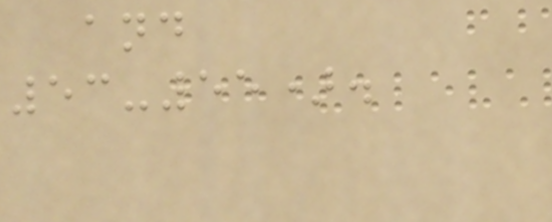and
53-55).
